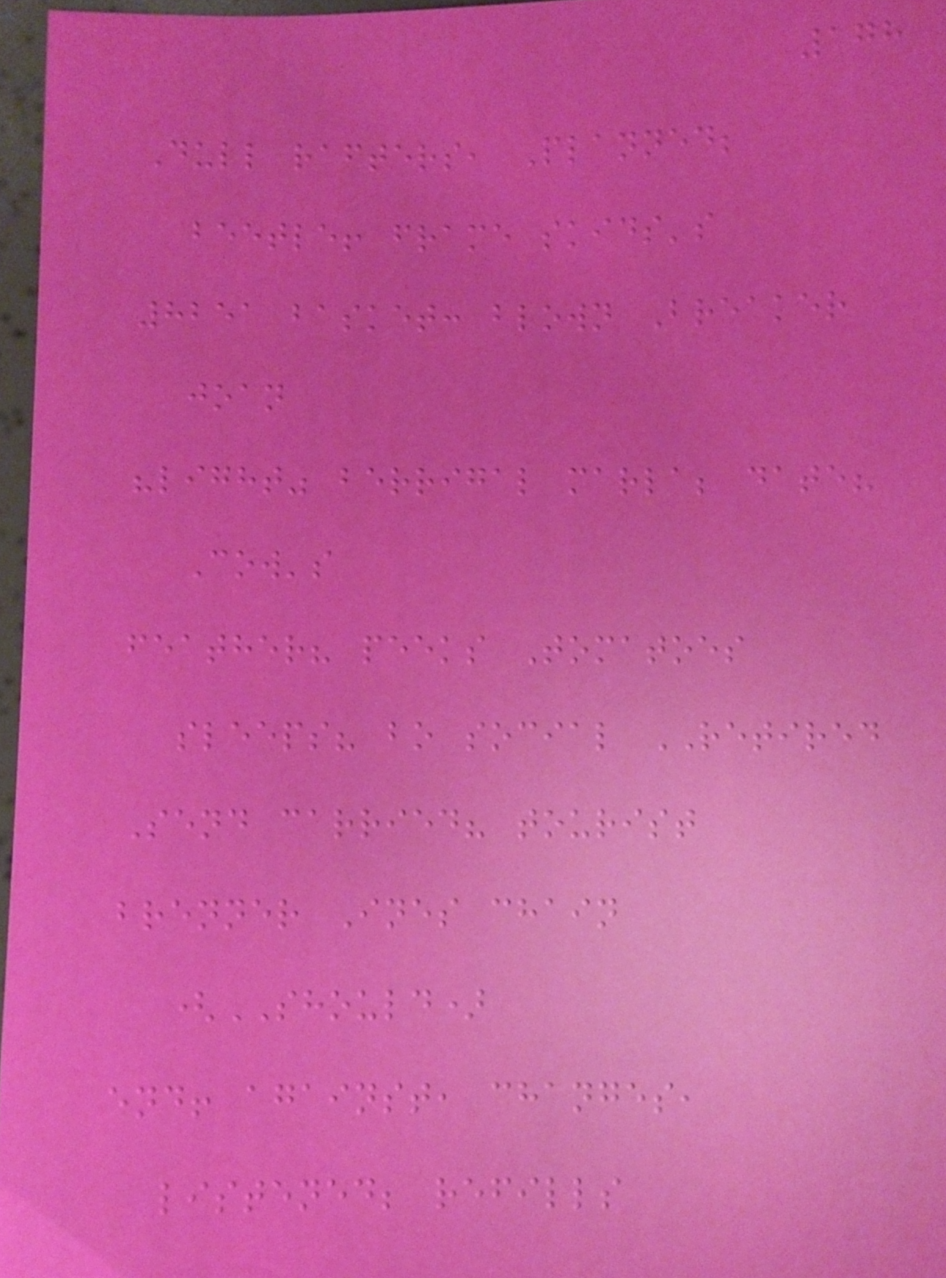178
Dull rafters, Planned;
beetle! frame skids's
8251 basket: blown Breaker
joan
"light" berrigal marla; date?
Cow's
feather? peeks Tomatoes
sleeps? bo social RETIRED
Send carried? tourist
brenner Ines chain
(SHOULD)
end! against, changes,
listened; refills
